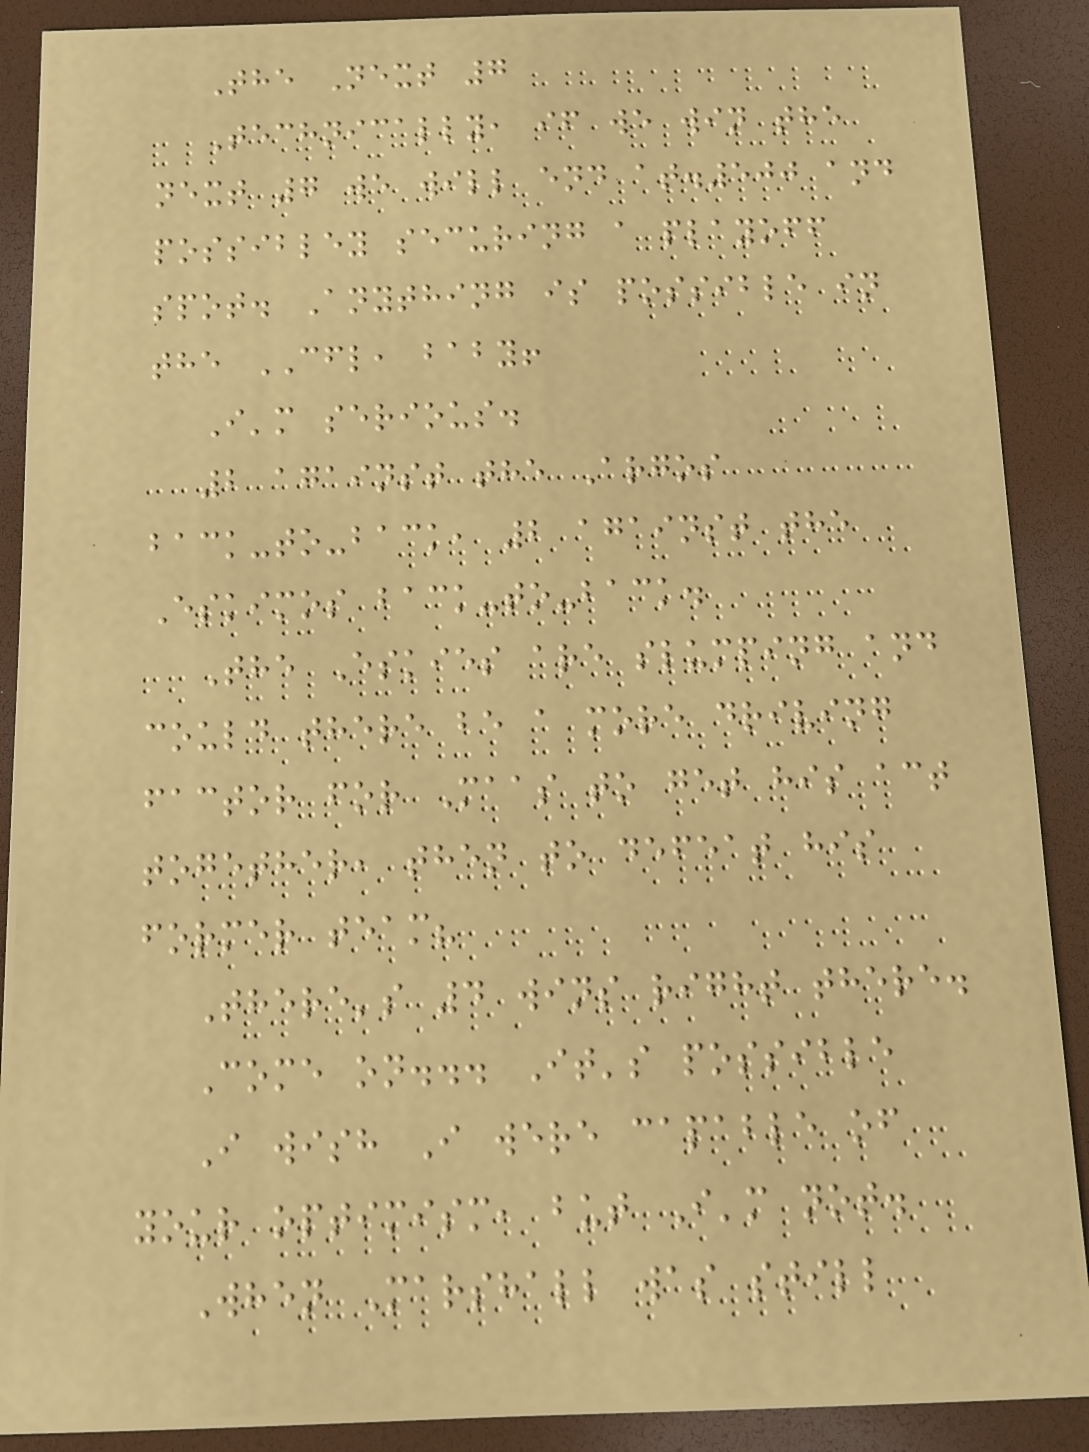The Next 7
Technically, if we win the
next 7 we will end at.500 and
possibley securing a playoff
spot. Anything is possible in
the CFL, baby!
I'm serious.
2 against the Argos
back-to-back, 2 against the
Eskimos back-to-back.
The Eskies are slumping and
could there be a more driving
factor for Maas to get his act
together, then to defeat his
former team?
There's 4 wins right there.
Come on... It's possible
I wish I were capable of
your optimism, but I'm not.
When Marshall was still
